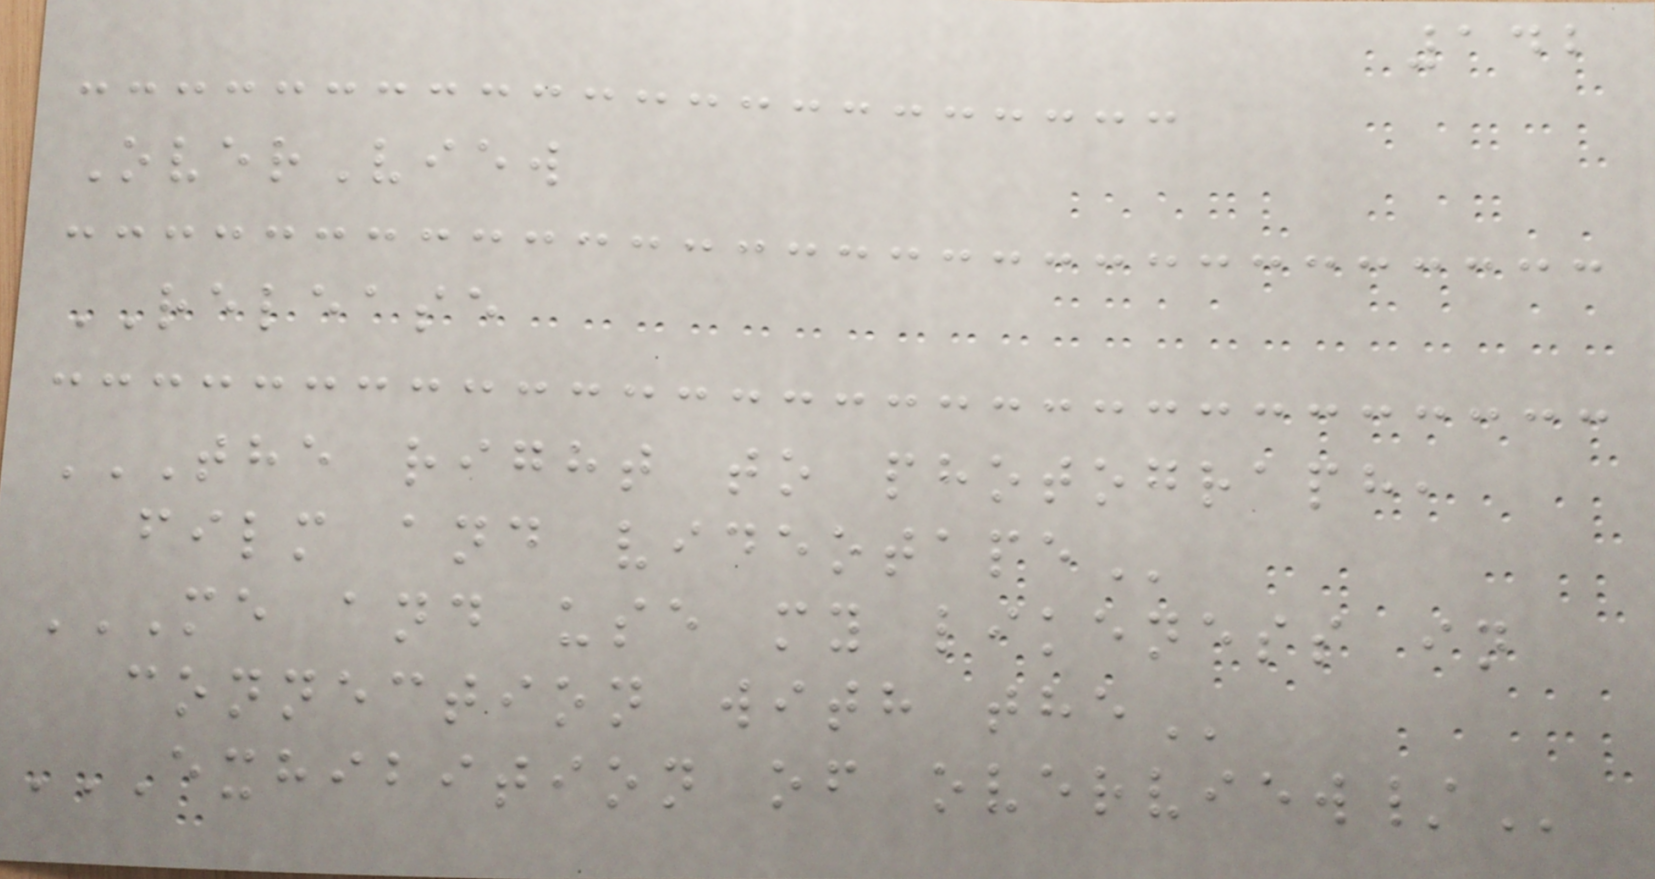142
OverView
RELEASE
THE RIGHT TO PHOTOGRAPH,
FILM AND VIDEOTAPE
ME AND USE MY LIKENESS IN
CONNECTION WITH THE
EXHIBITION OF OVERVIEW/
